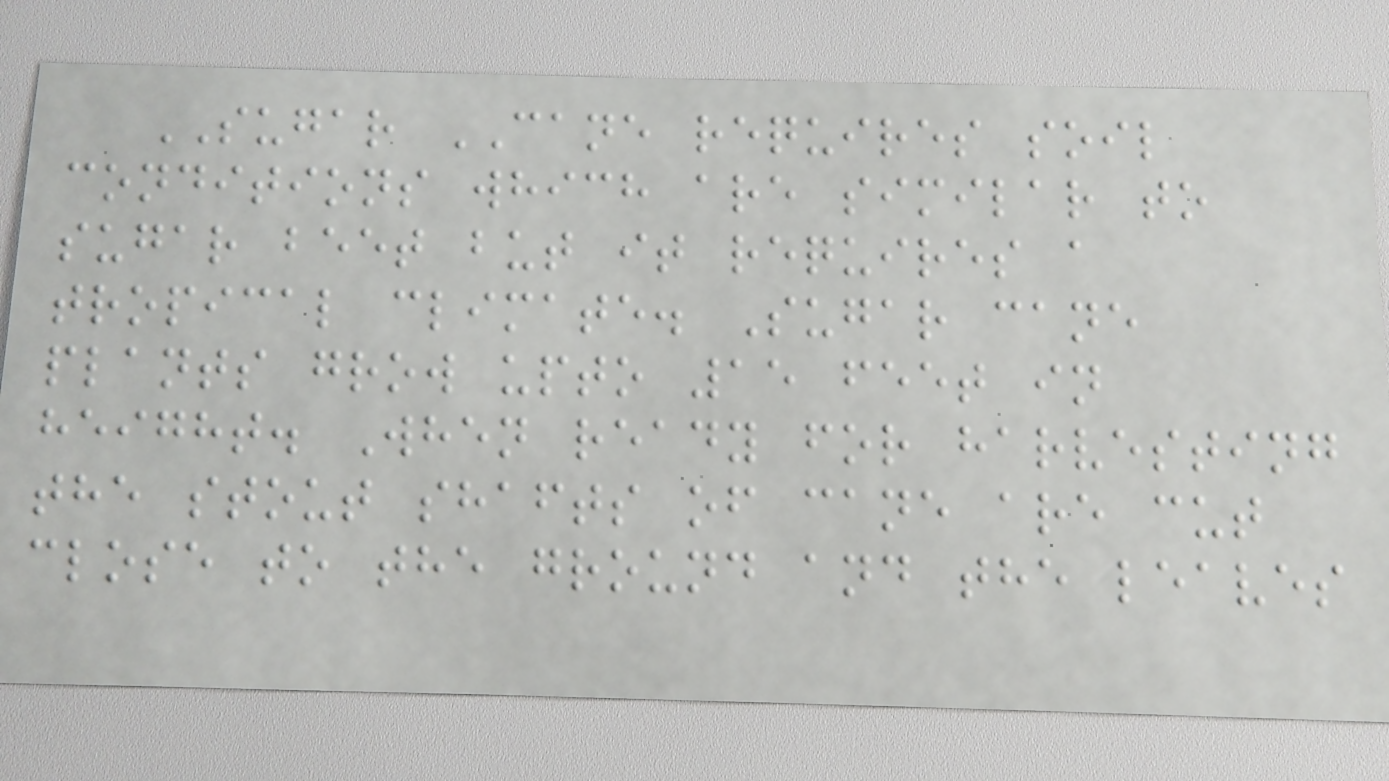SUGAR CANE requires soil
conditions which are similar to
sugar beet but it requires a
tropical climate. Sugar cane
plants grow upto 15 feet in
height. When ready for harvesting
the stout shafts of cane are cut
close to the ground and the leaves
